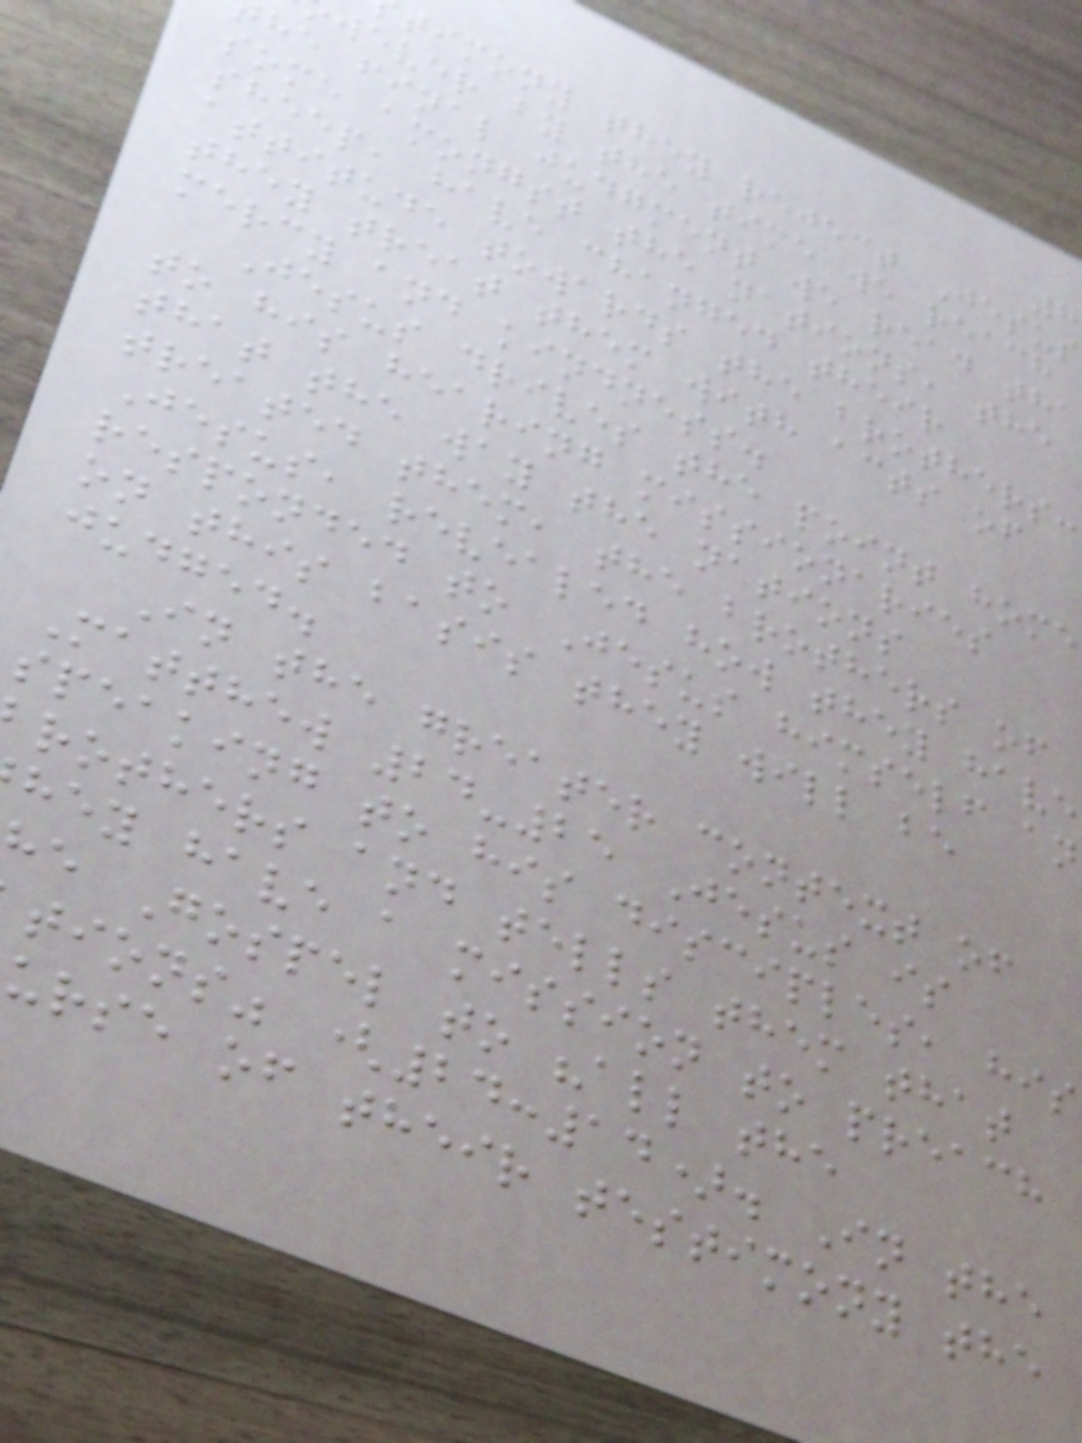timony they reject Jesus
wever by the time we reach
he final judgment we read tha
some amongst the nations, the
sheep, have changed their
attitude towards the brothers:
they treat them with acts of
mercy and kindness.
Jesus drives the point home
to his hearing missionaries
that the way the nations
treated them, the brothers of
Jesus, revealed how they have
responded to Jesus himself an
on this basis they will be
judged.
In the greater context of
Matthew 24-25 Jesus is
speaking to his disciples, his
rothers and tells them that
hey have a mission to preach
e Gospel to "all the
tions" (24:14). In the
urse of their testimony the
